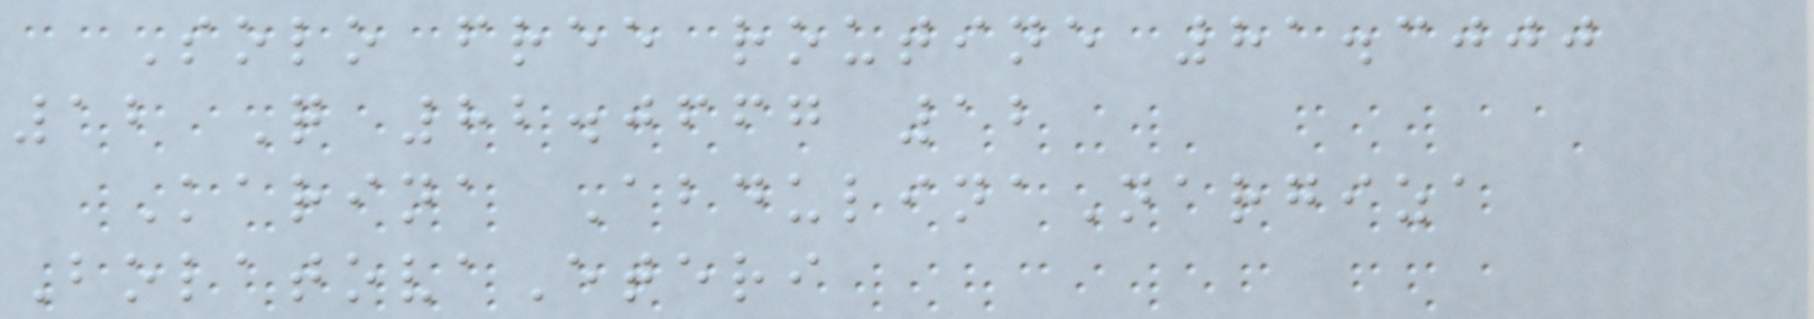Solo free routine 81.3000
12 Q 82.0667 12
Karina AbdulinaNargiza
BolatovaEteri
